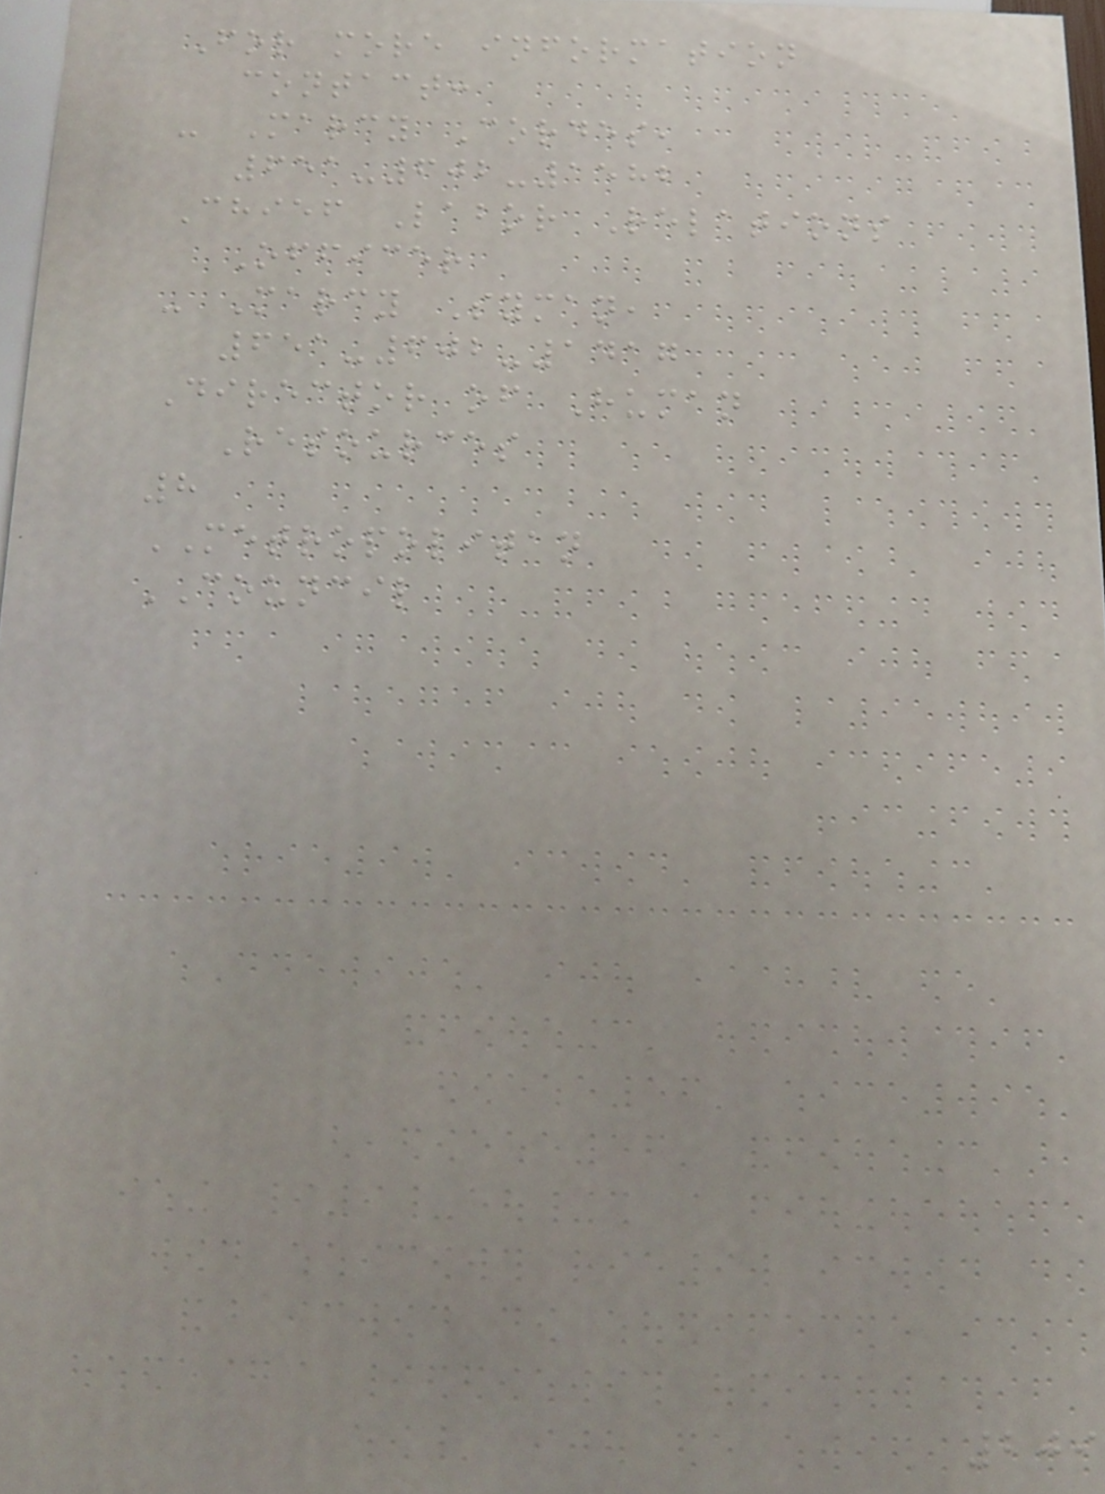For more information
contact:
- Marcy Cordes,
651-602-1582
Chief Labor Relations
Officer
- Marcy Syman,
651-602-1417
Director of Human
Resources
8
METROPOLITAN
COUNCIL
209
